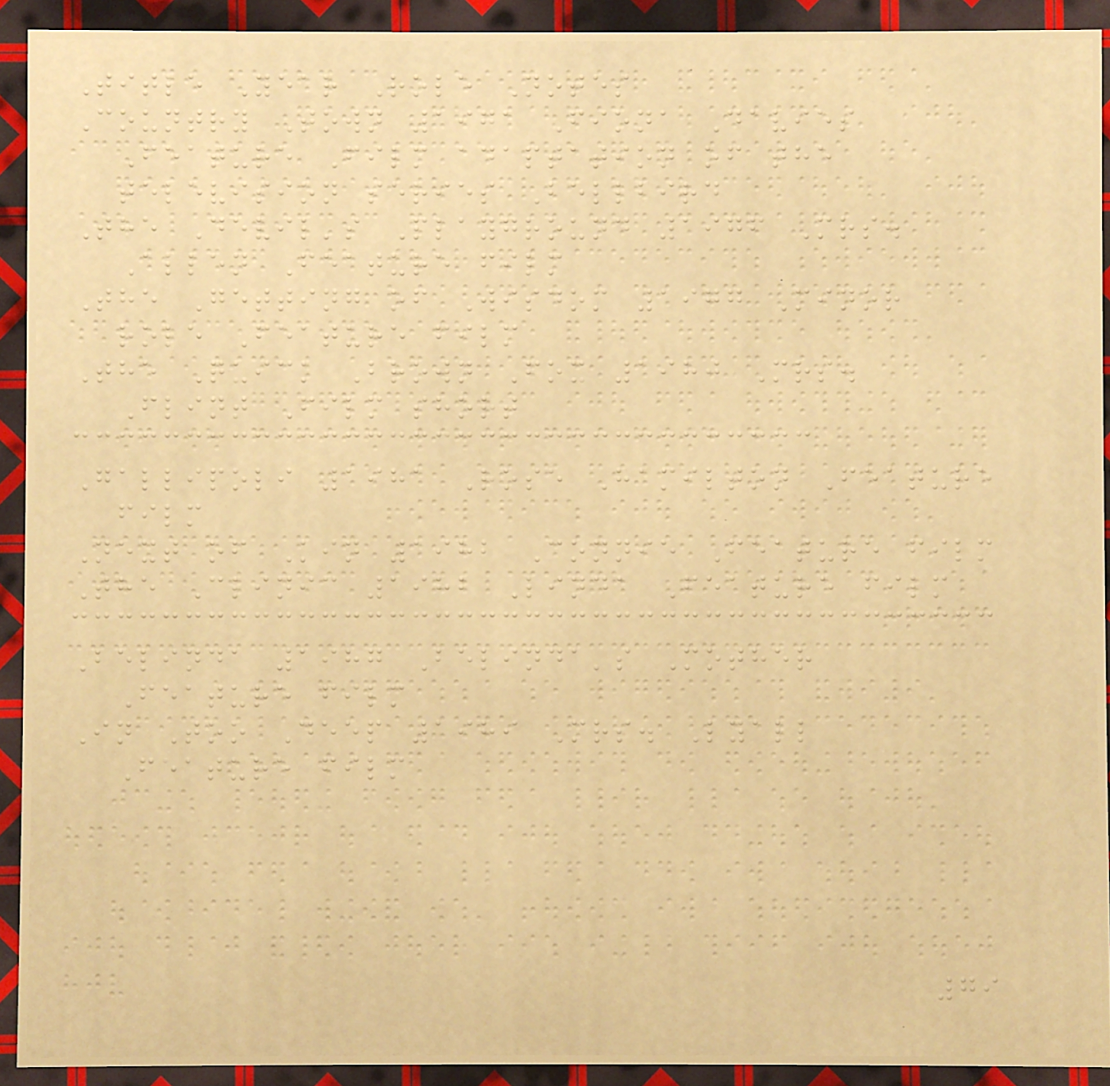Title Year Role Notes
Country Town 1971 Fiona Davies
Feature Film adaptation of the
television series Bellbird
The Devil's Playground 1976 Mrs.
Allen Feature film
The Getting of Wisdom 1977 Minor
role Feature film
The Quick Brown Fox 1980 Mrs.
Flint Film short
Gallipoli 1981 Rose Hamilton Feature
film
Next of Kin 1982 Connie Feature film
The Clinic 1982 Linda Feature film
Belinda 1987 Belinda's Mother
Feature film
In Too Deep 1989 Mrs. Lyall
Feature film
79
